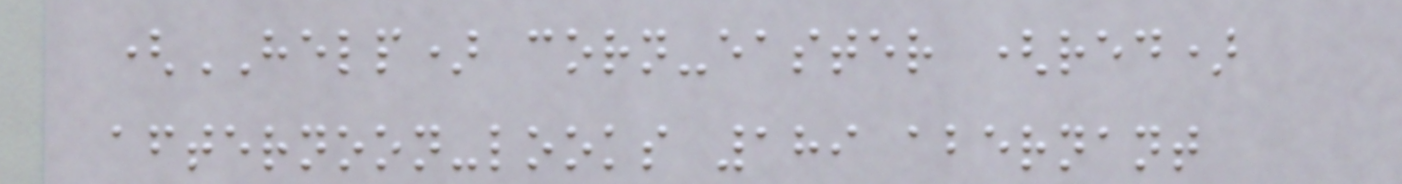(HELP) corn-easter (red)
afternoon-looks 189 abernant
